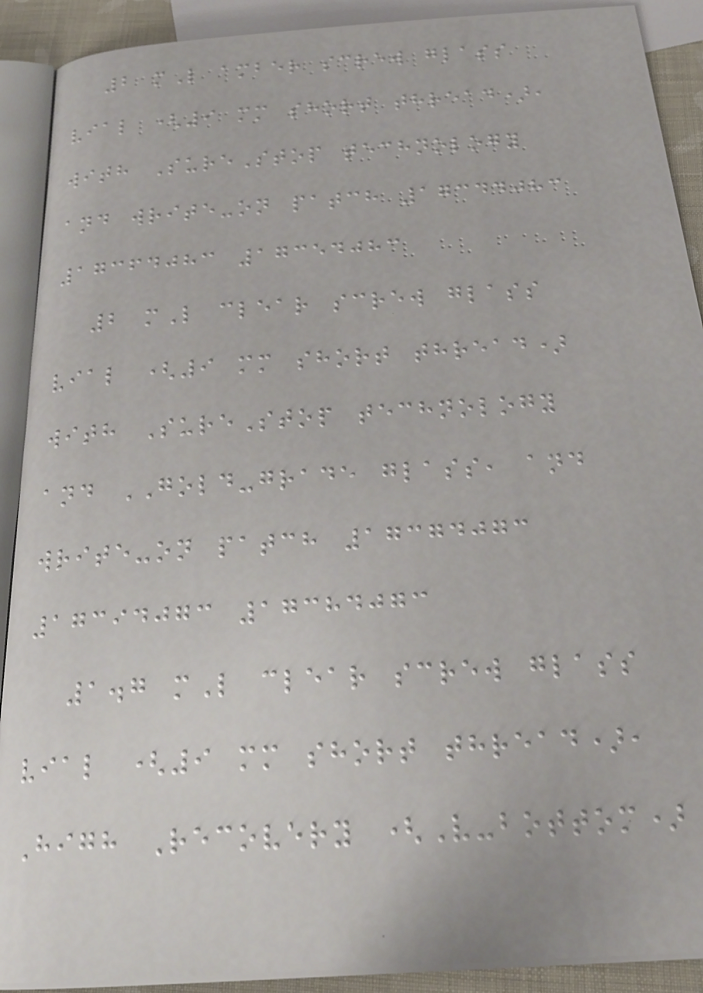2 mL amber screw glass
vial (9 mm short thread),
with SureStop technology
and write-on patch 17344083
17364083 17354083
2 mL clear screw glass
vial (9 mm short thread)
with SureStop technology
and GOLD-grade glass, and
write-on patch 17374073
17394073 17384073
1.7 mL clear screw glass
vial (9 mm short thread),
High Recovery (V-bottom)
